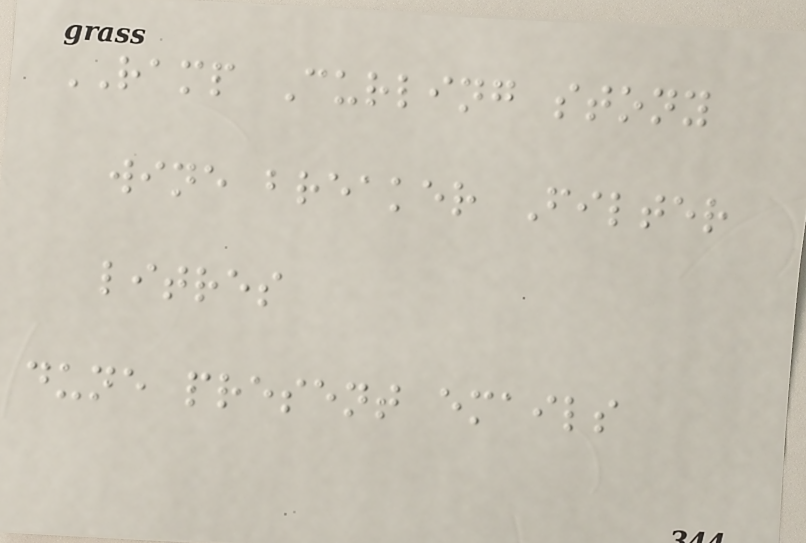RAMP Curling stony
wine breaker Filter
litres
dune present emails
